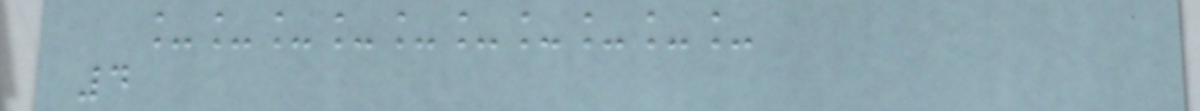__________
4
